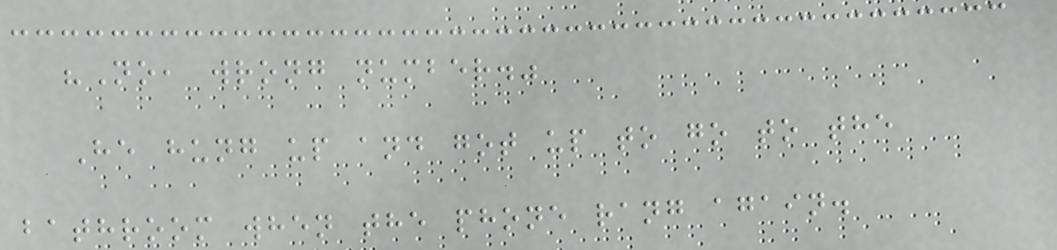"No, wrong number."
He hung up and got up to go to the
bathroom when the phone rang again.
